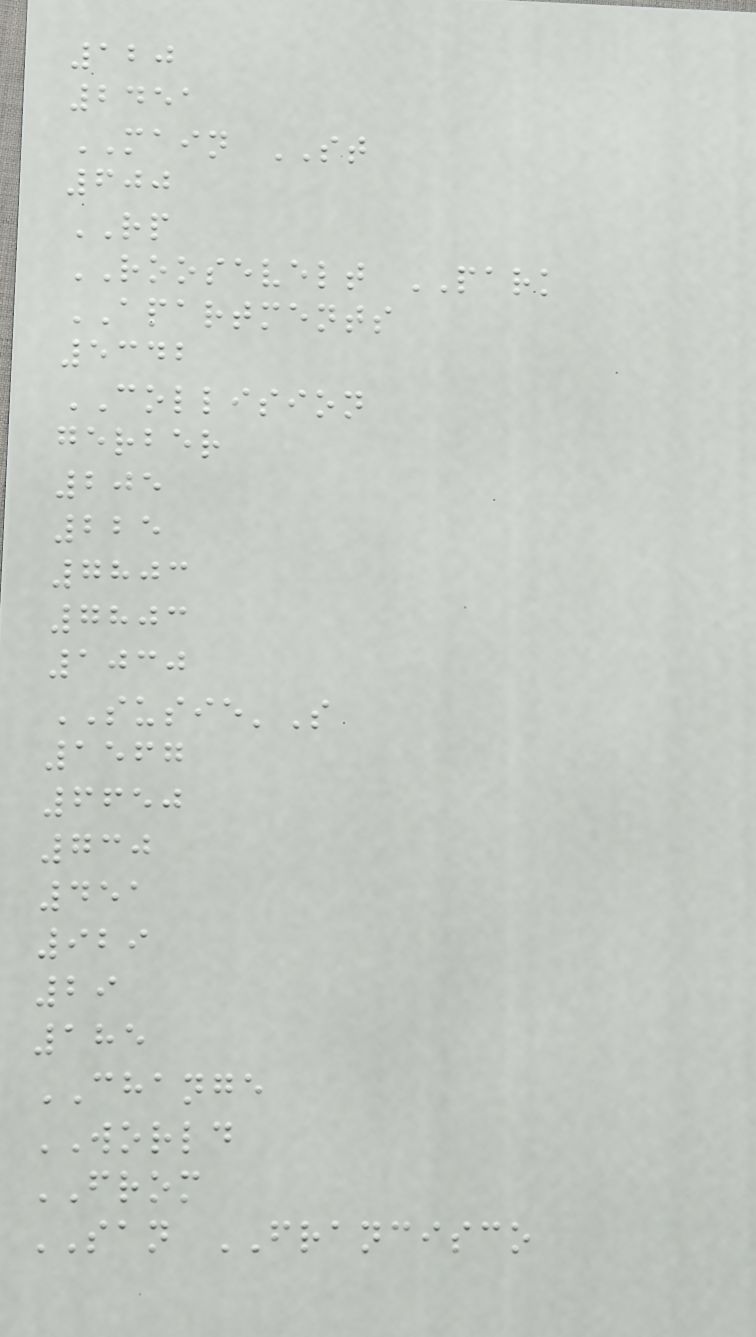120
2451
MAIN ST
600
RP
ROOSEVELT PARK
APARTMENTS
5342
COLLISION
gerber
205
225
7803
7803
1030
SUSIE'S
1567
6650
730
451
929
29
185
CHANGE
WORLD
FROM
SAN FRANCISCO
